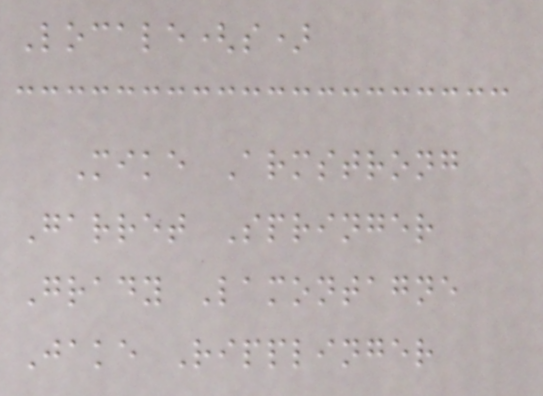Locale(s)
Mike Armstrong
Garret Springer
Grady Lamontagne
Jake Ripplinger
